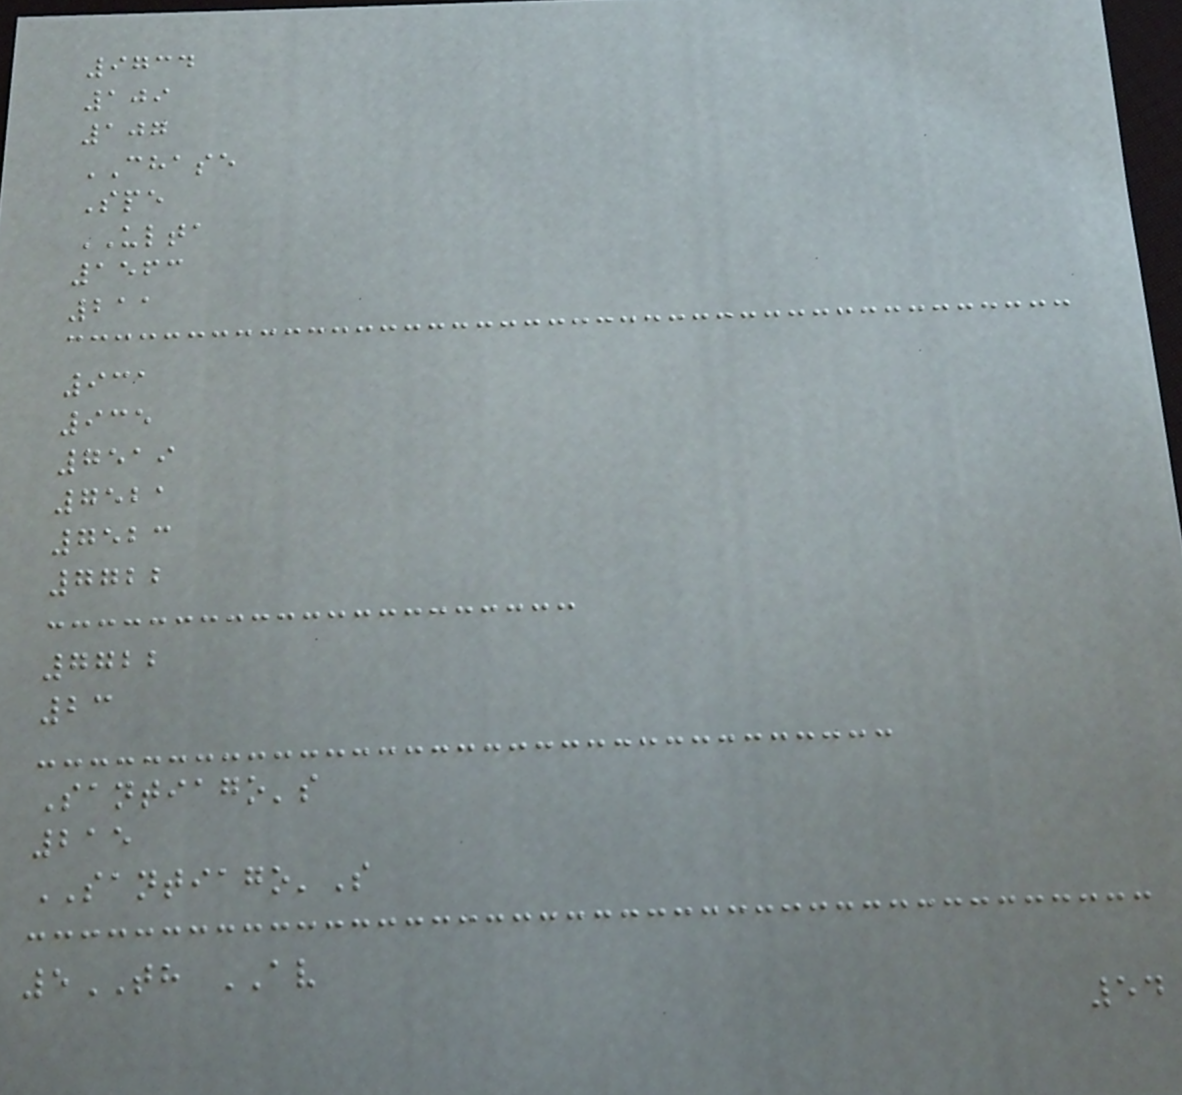9734
109
107
CHASE
Spe
ULTA
1563
211
931
935
7519
7521
7523
7722
7722
23
Santiago's
215
SANTIAGO'S
5TH AV
54
